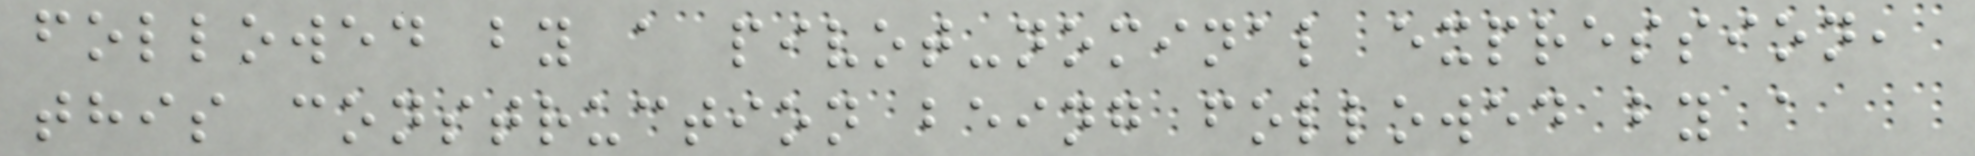followed by a pivot-nominal expression,
this construction being followed by a
